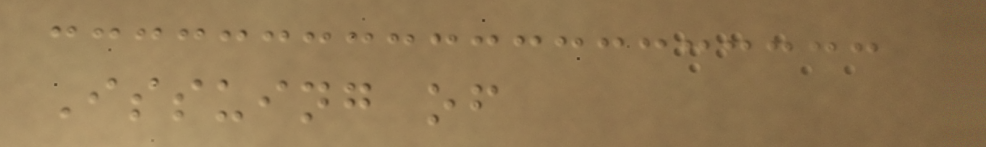Issuing of
